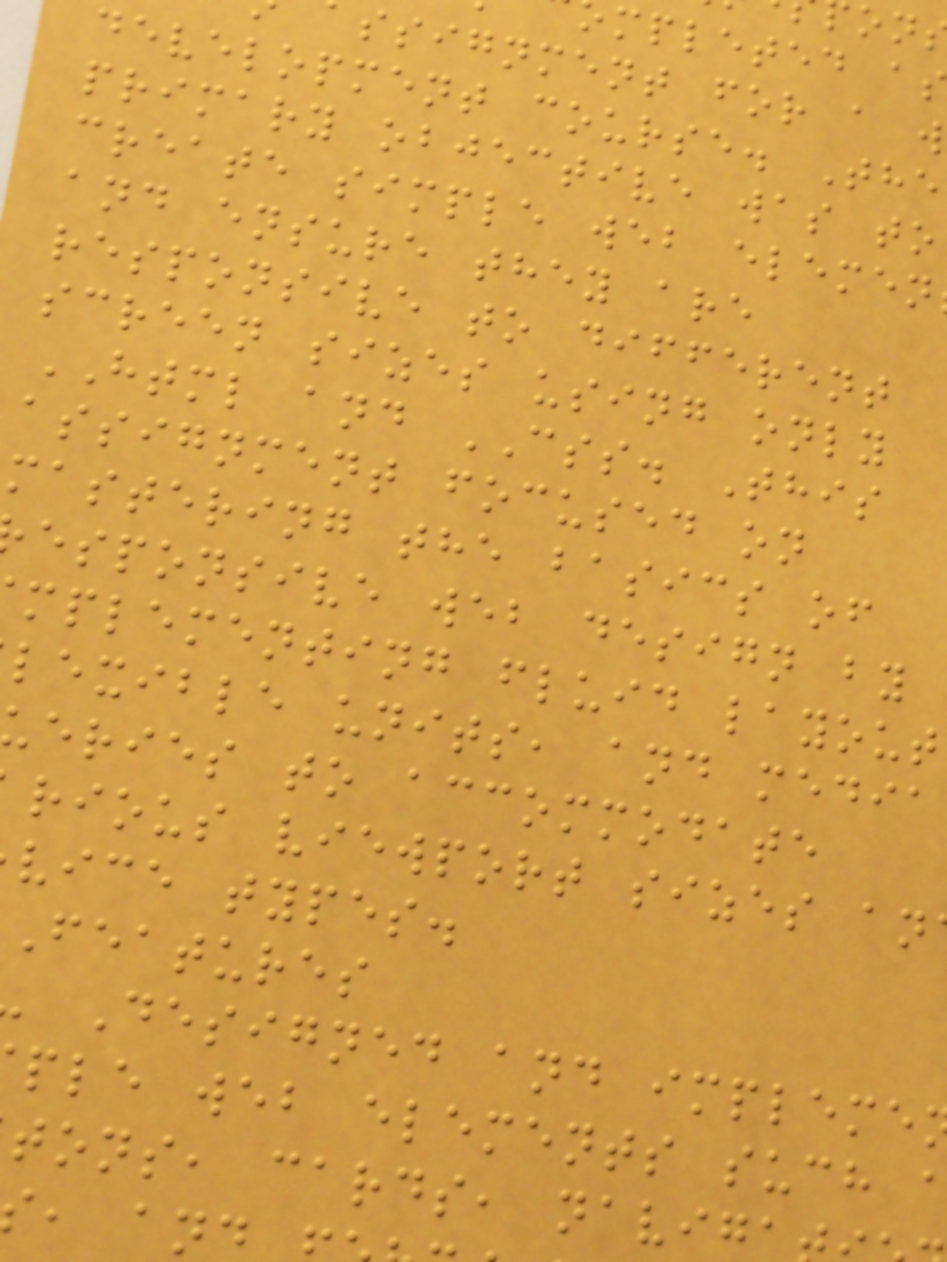mpleted as
ssignment for a w
development course. The
primary objective was to
create simple web elemen
and ensure they are
responsive to different
screen sizes using only
HTML and CSS. This
assignment focused on
mastering the basics of
esponsive web design by
mplementing fluid layout
lexible units, and media
eries to accommodate
rious viewport sizes an
vice types.
Features
Designed and impleme
ple web elements such
tons, cards, navig
